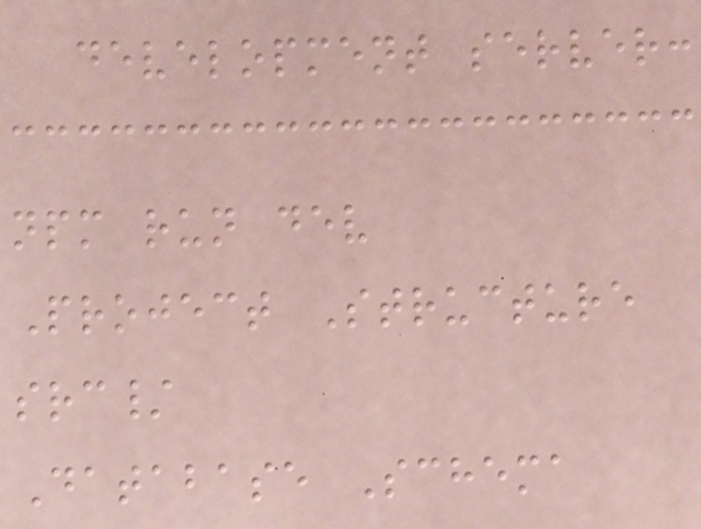development server:
npm run dev
Project Structure
src/
Database Schema
